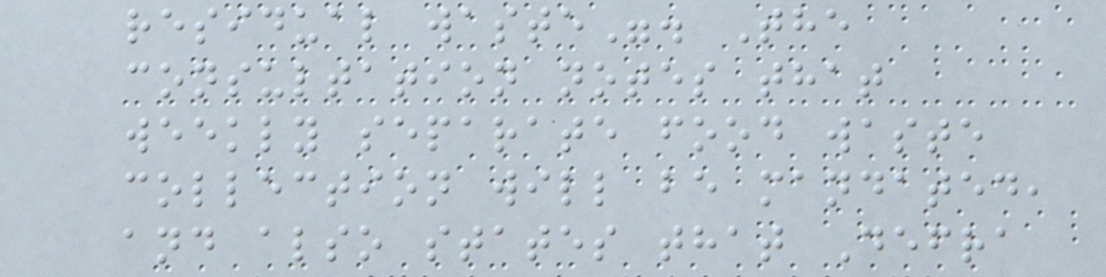residual waste". The
consultation notes that
weekly separate food waste
collection will be mandated,
and also states that Defra
